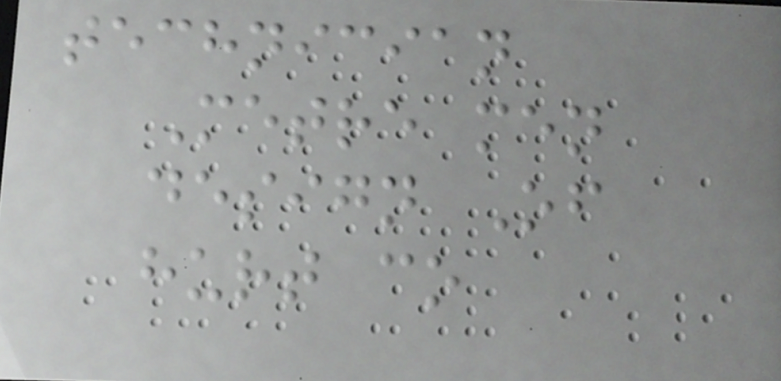technician
Metre men
design Of
hurt co
